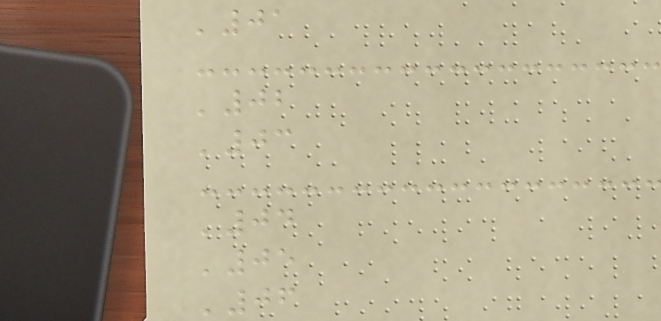'01
'02
'03
'04
'05
'06
